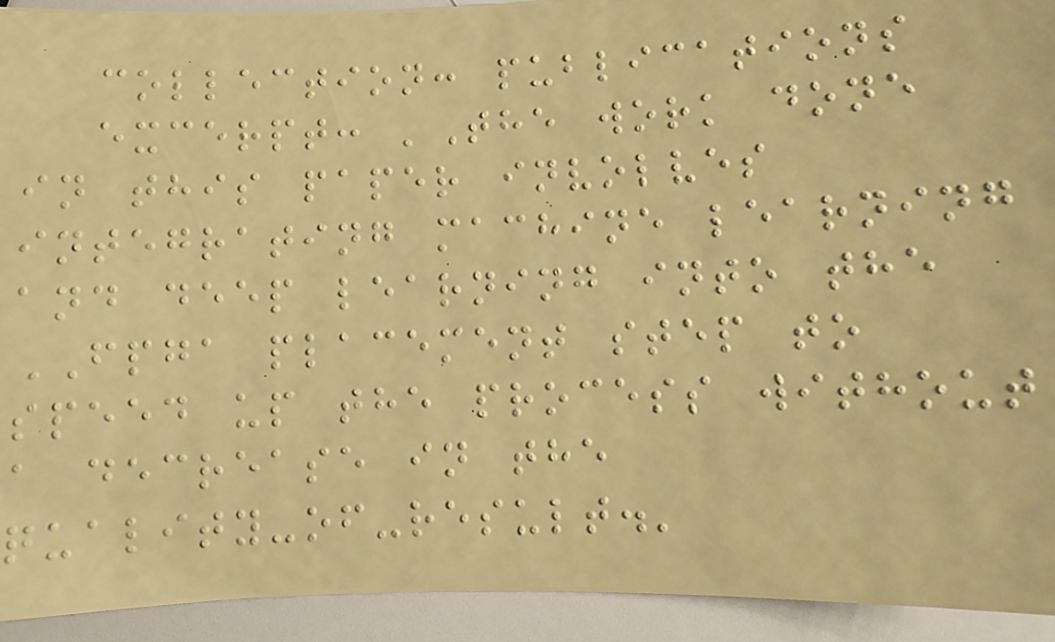collection: publications
excerpt: 'The work done
in this paper involves
integrating machine learning
and deep learning into the
FPGA placement step to
speed up the process without
a decrease in the
quality-of-result.'
